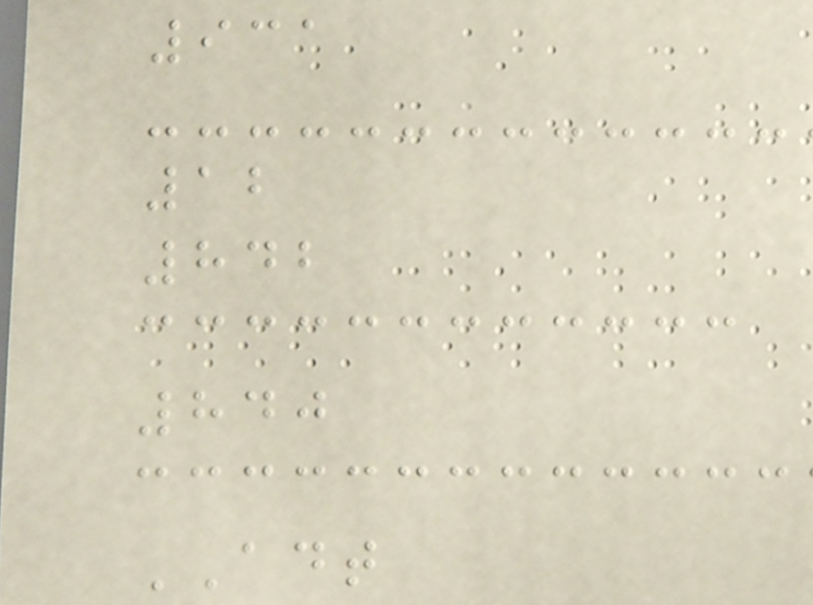931
12
842
840
ADT
